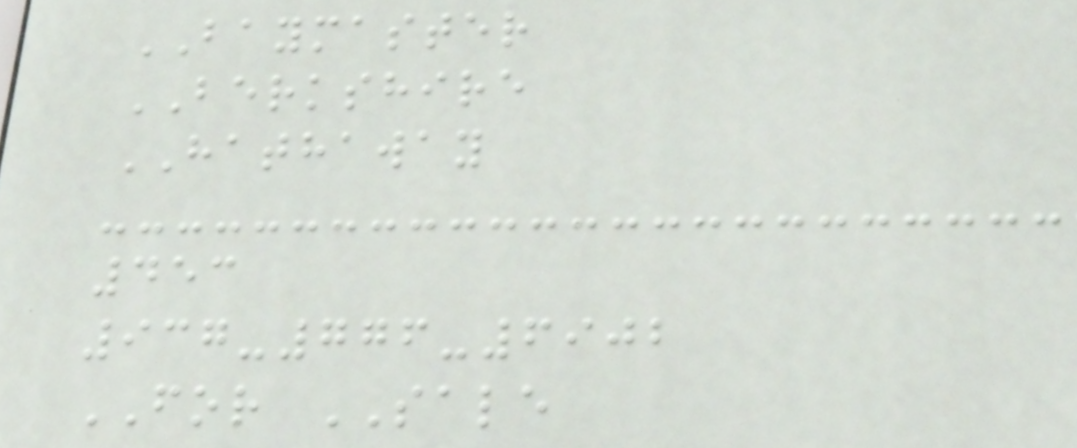BAYMASTER
BERKSHIRE
HATHAWAY
453
937-776-6902
FOR SALE
